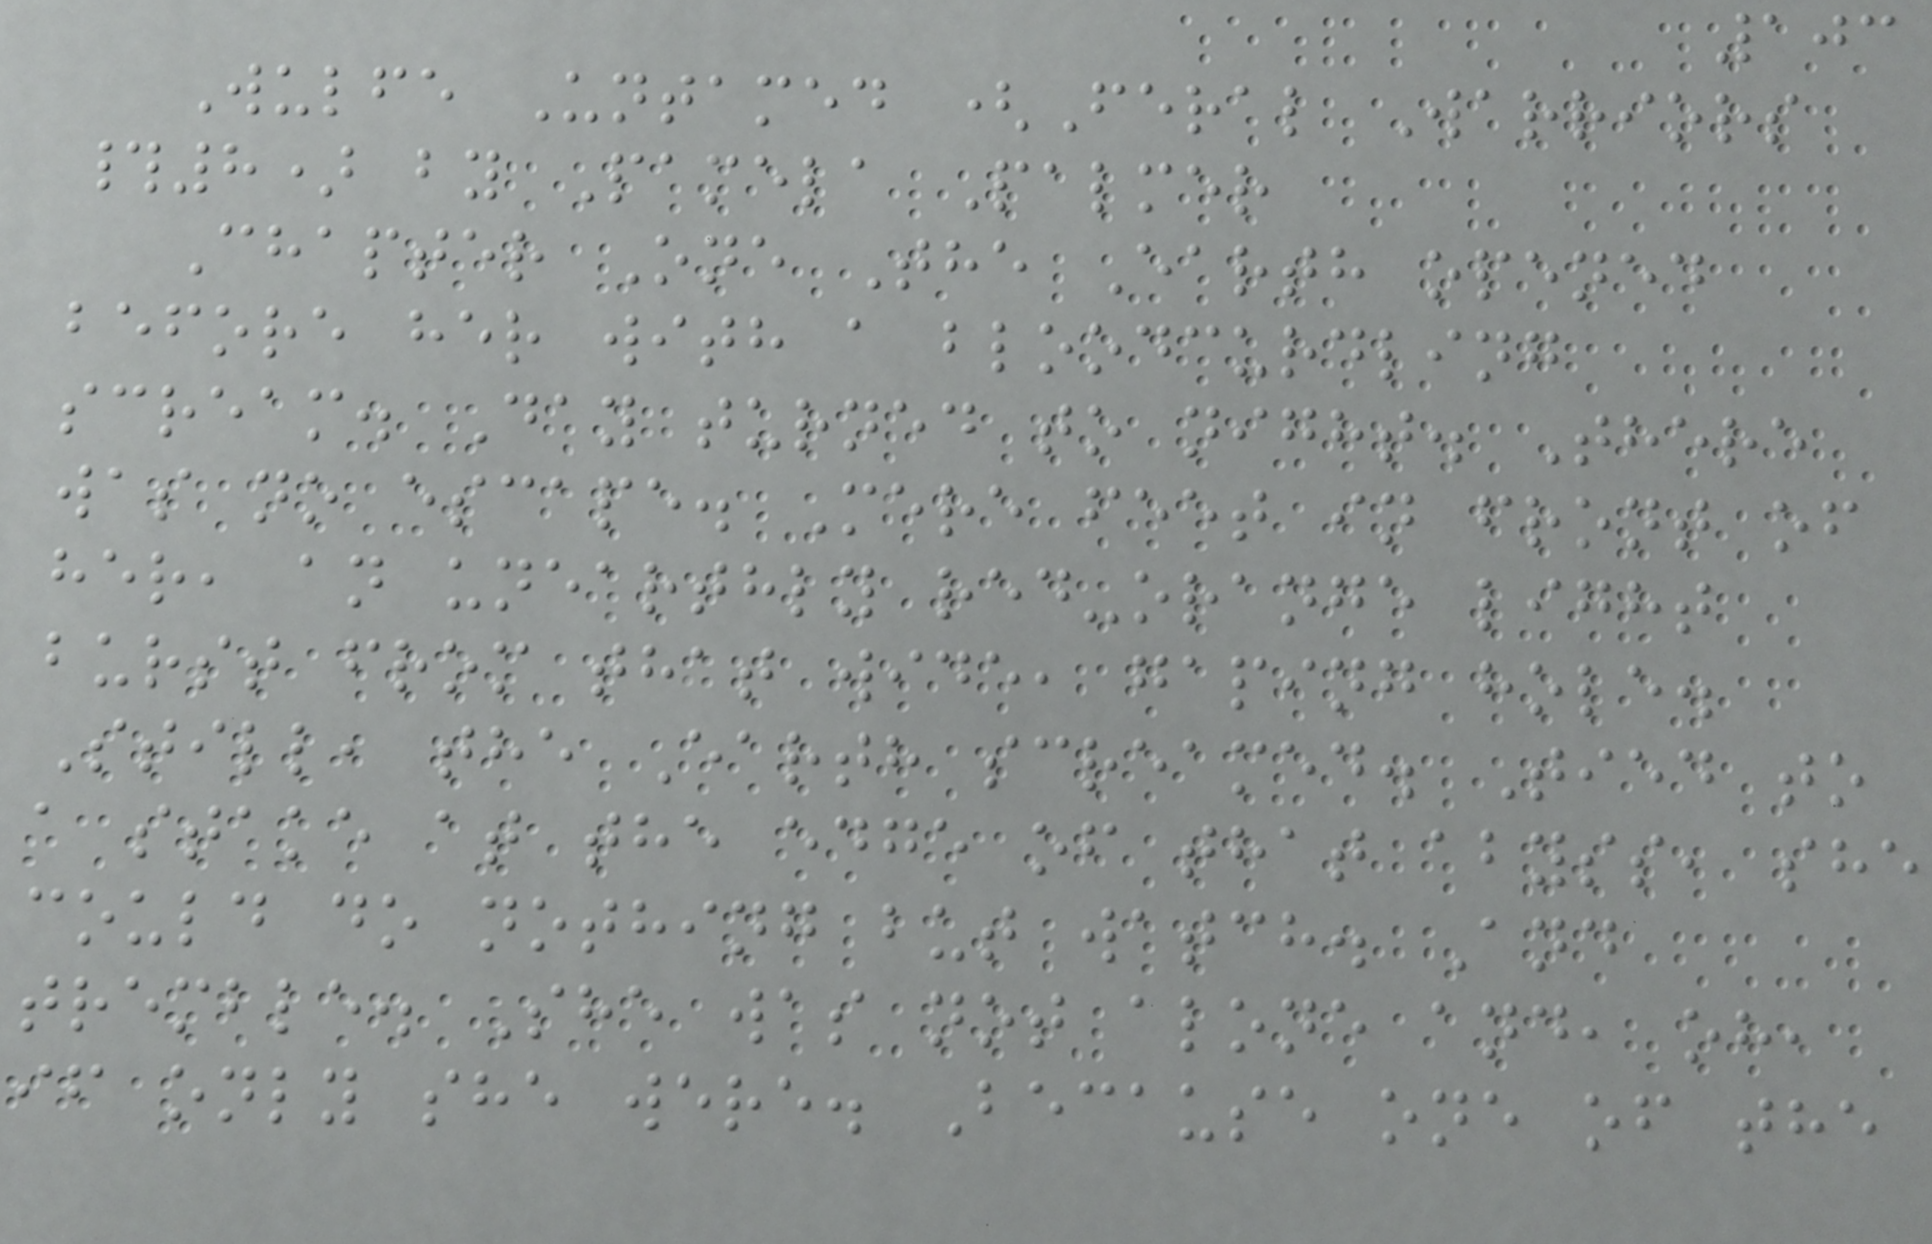103
Wulfe Untamed (Feral Warriors
#8) by Pamela Palmer
Chapter One The Earth opened
before her with a bloodcurdling
scream. Day turned to night. There
was no escape. Mere feet in front of
her, an unearthly red-orange light
burst from that wide, gaping hole.
Still, the Earth screamed. Tied to
a stake at the edge of that abyss, she
could do nothing but watch. And
tremble. She was not alone and, oh,
if only she were. Because one of the
